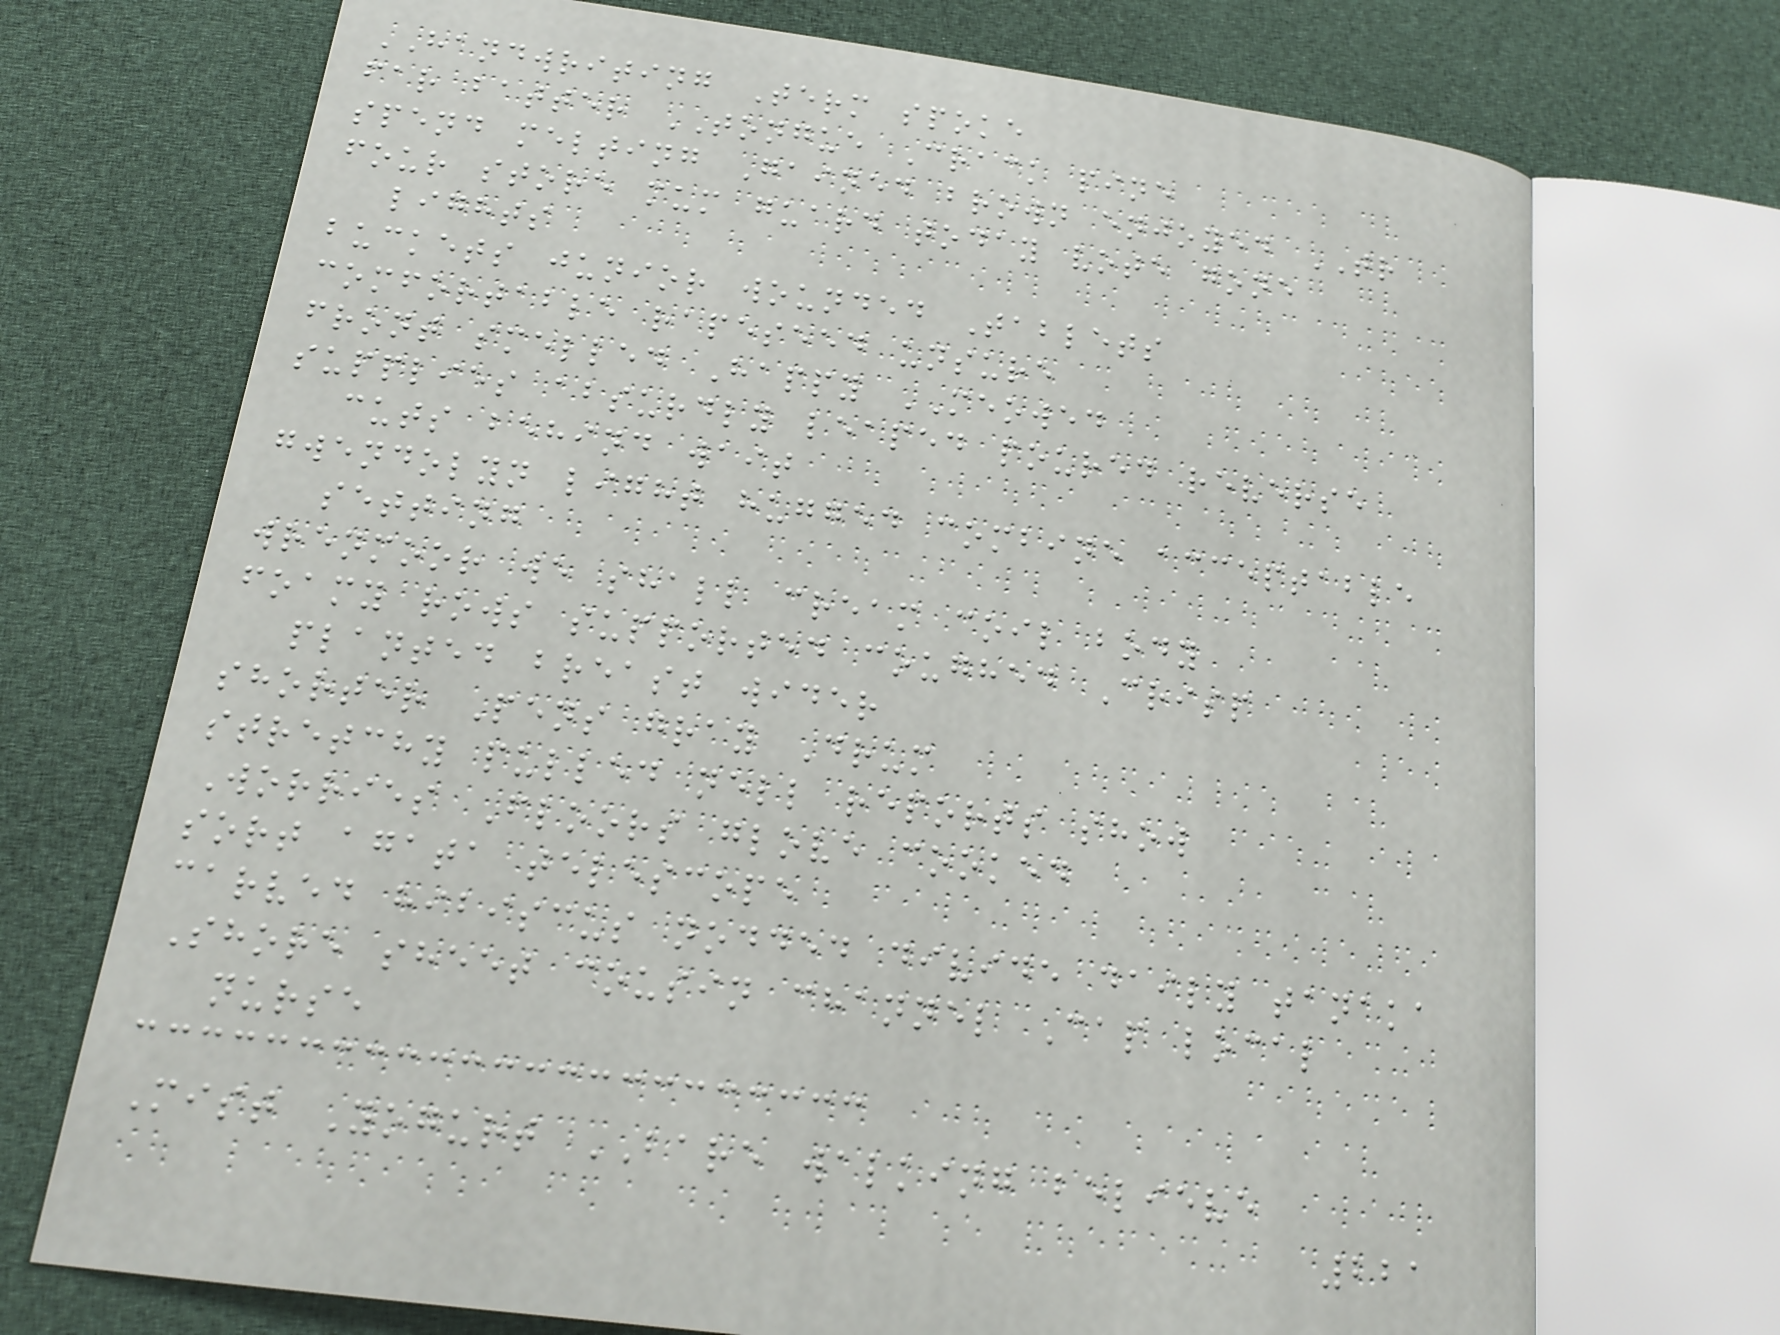HANDWRITING Term spoke
far batter TONGUE Crack pine
spend melting Gained brown enjoyed TR
four store mum guard today vote gone
lights
buckets junior wounded Tablets
comfortable rapeseed unsure
front smelled Happy MEOWED
supplies absurdly leaped poured reverse
cuts behind wait
gwendolyn light hugged combine acceptable
setting
wrenmoor we shall cream coil body
foamy rows supported coughed Crisp
planted breast wider
shorter Pens gray Drum
stretchy pulled nell reports show
Worries Floors glove cooked
sort agata telescope
carved hibiscus nodded divide daily tanaka
Shore sheet cousin channel Cap local
nurse
Mist Yogurt BARE walking believe
221
